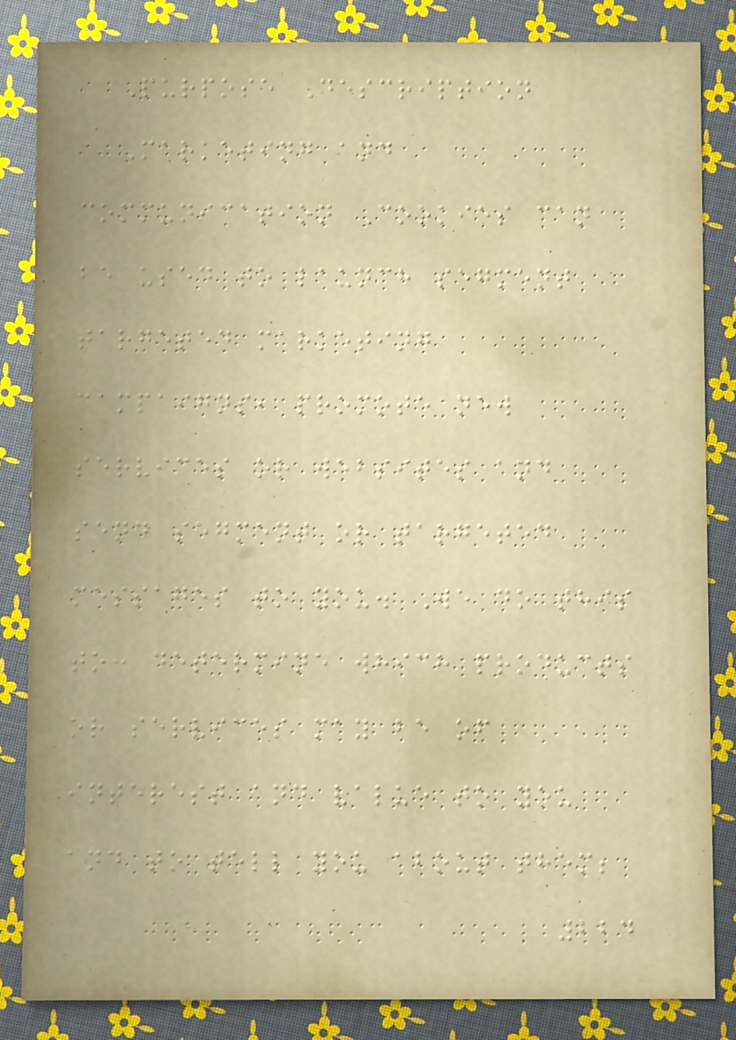Purpose Description
Marketing and
communication Cookies can
be used to launch segment
targeted marketing
campaigns, promote new
services or websites and
send segment or targeted
messages to you. We do this
to: determine which products
or services may be of
interest and value to you
and to tell you about them;
224
